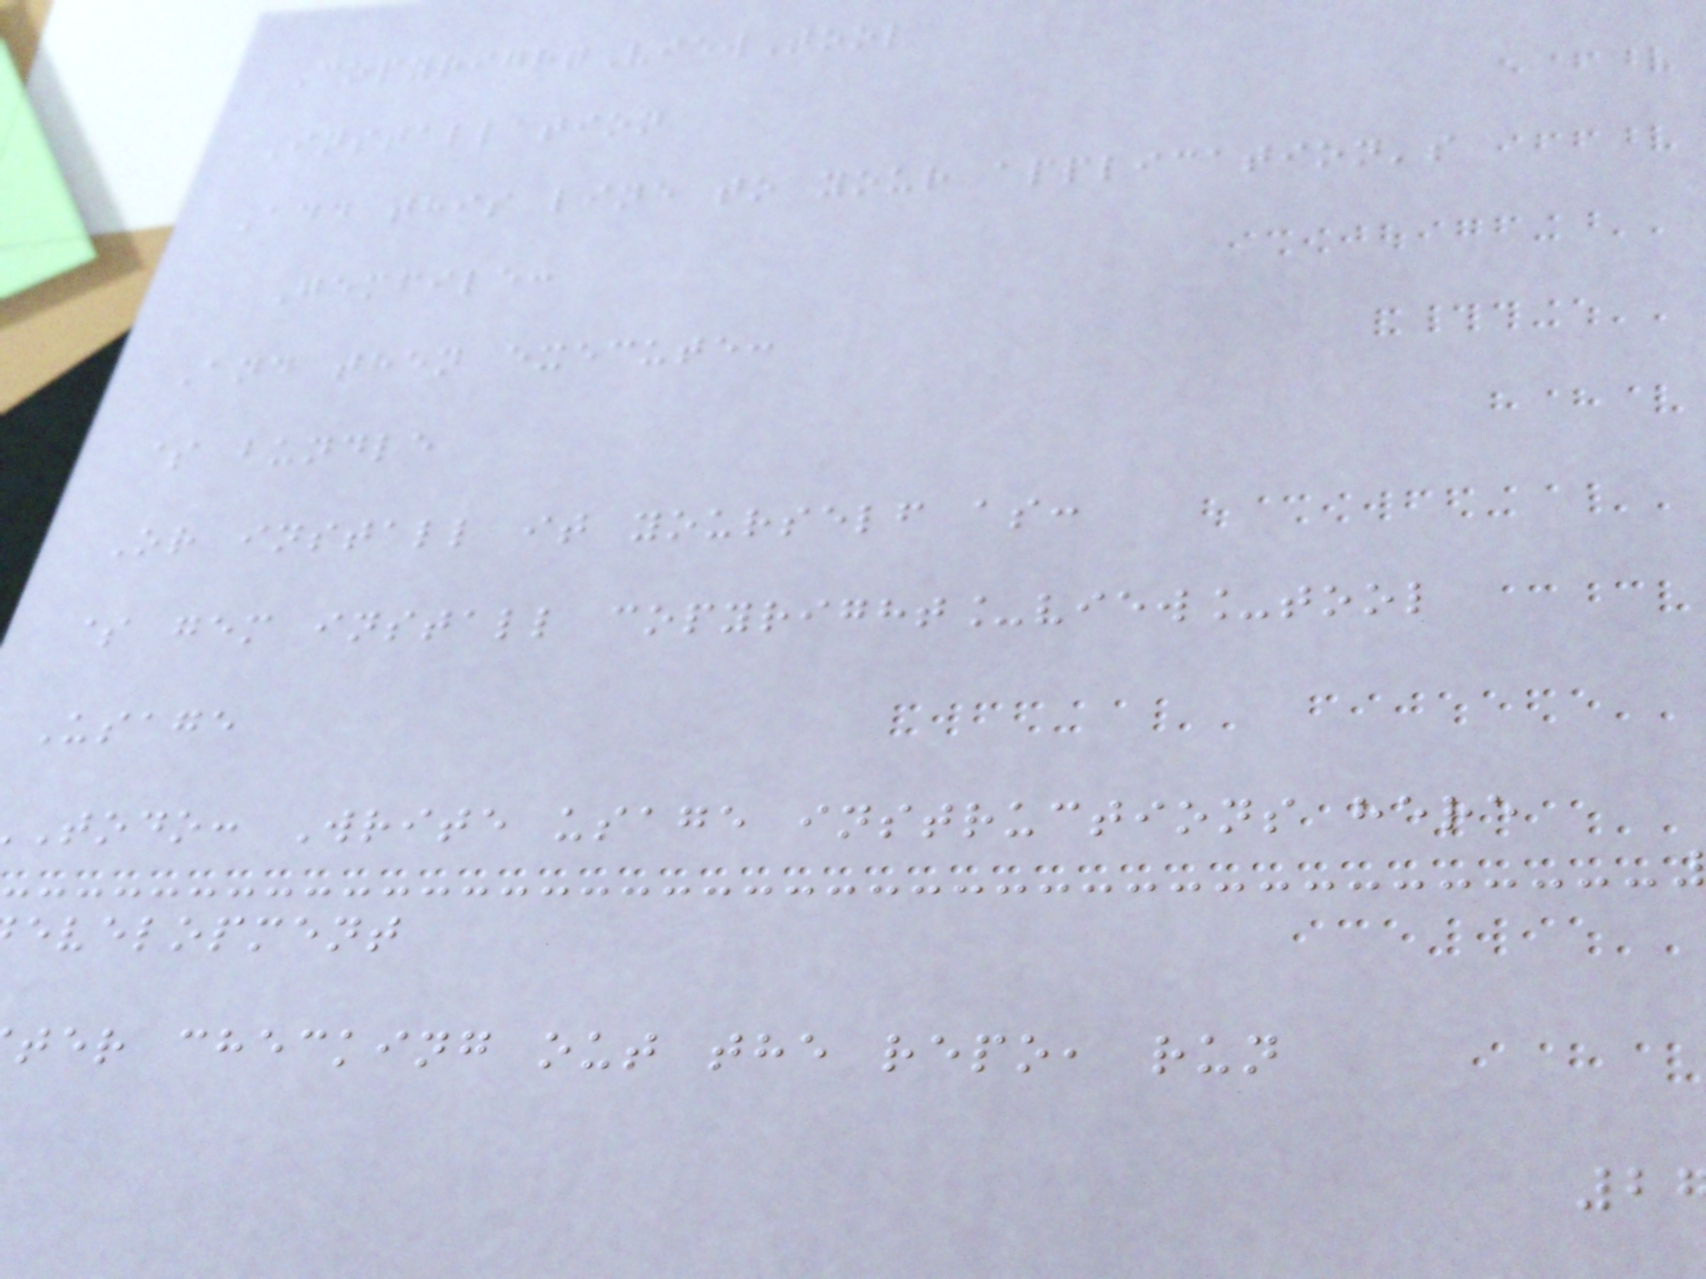CopyrightViewTool
Installation
Add this line to your application's
Gemfile:
And then execute:
$ bundle
Or install it yourself as:
$ gem install copyright_view_tool
Usage
todo: Write usage instructions here
evelopment
ter checking out the repo, run
